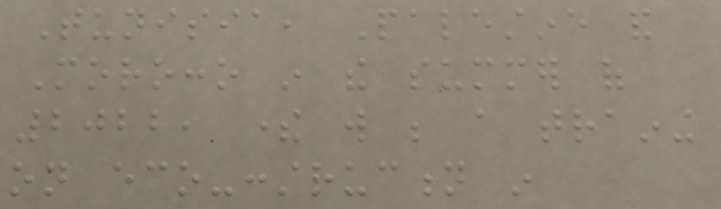Tunisia, Palestine and
Morocco in the summer of
2022, there will be a training
on eco-construction in
